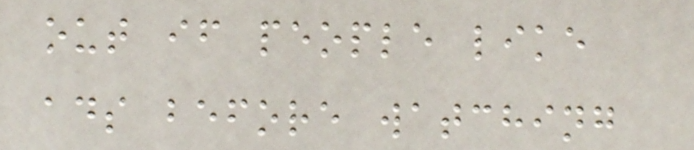out if people like
ads before watching
